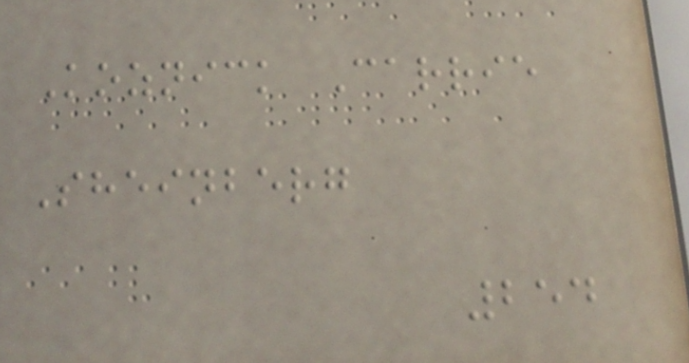Koznick Carrie
Sheinberg
254
